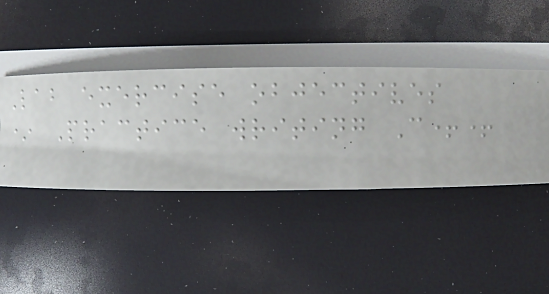Lab exercise objectives
* Practice writing C++
